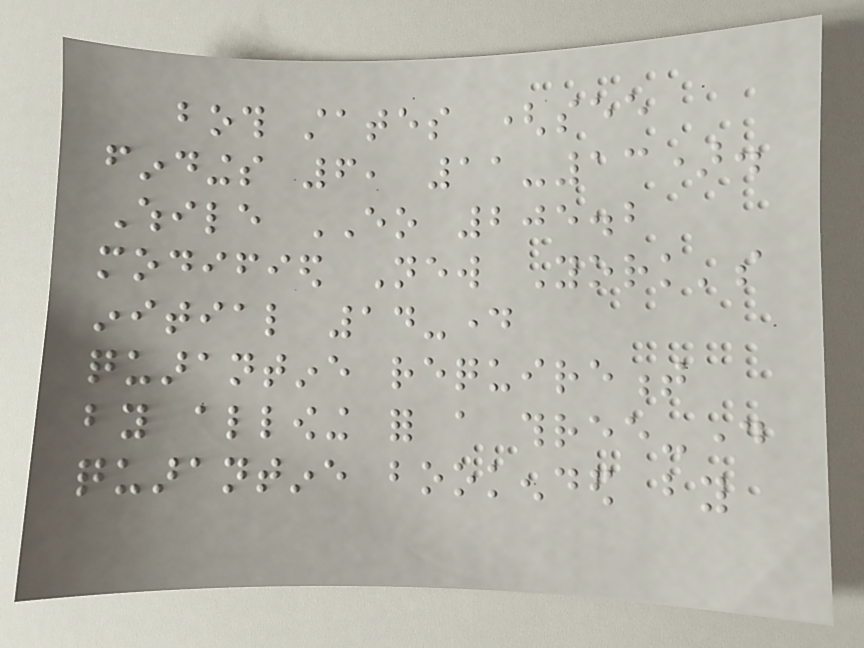both states (see
findings 6, 11-13).
While EO 205.2
modified New York's
initial 14-day
quarantine requirement
by allowing for a three-day
quarantine bookended by
